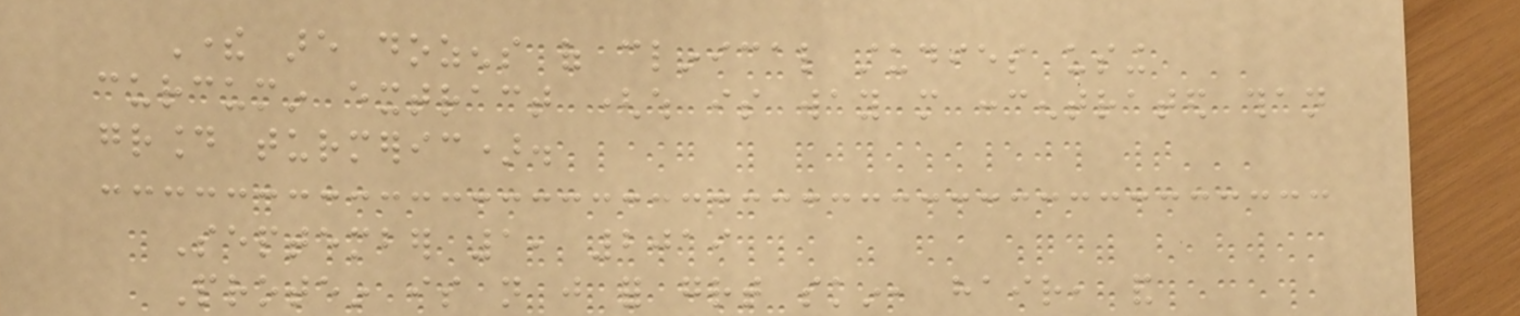There are dozens of clinical studies using
curcumin extract (which is way more concentrated than
ground turmeric).
September 1, 2019
Protein is not just for great skin, hair, and
